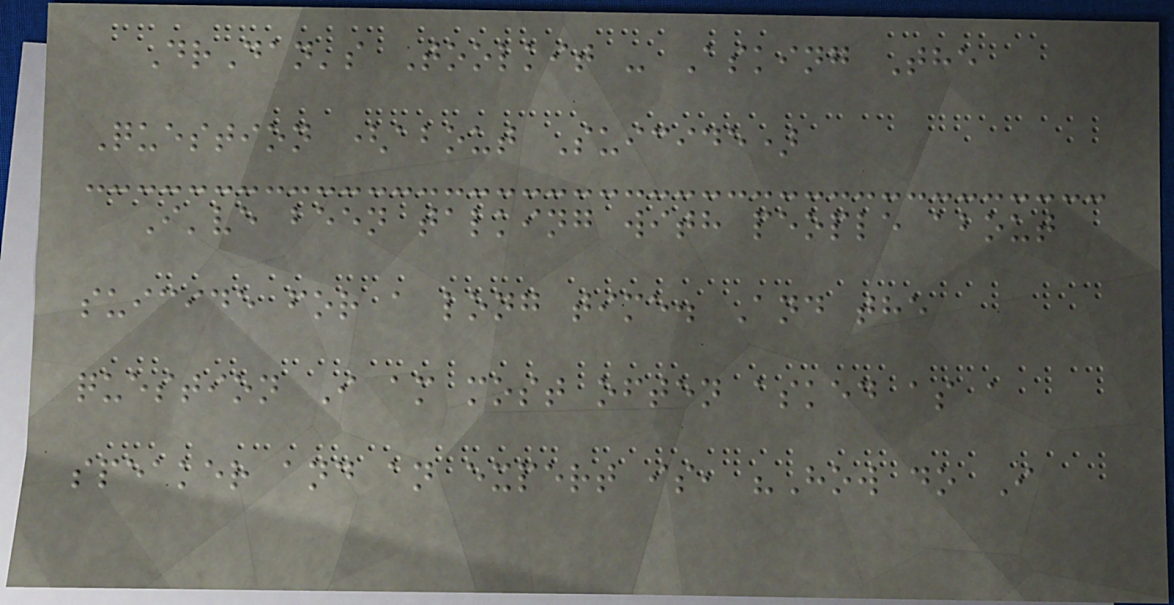DrDan's Toolkit - Asking The
Question (about Suicide)
I've been talking with people about
suicide for a long time. And the
question I am most often asked as a
speaker and an expert is, "How do I
